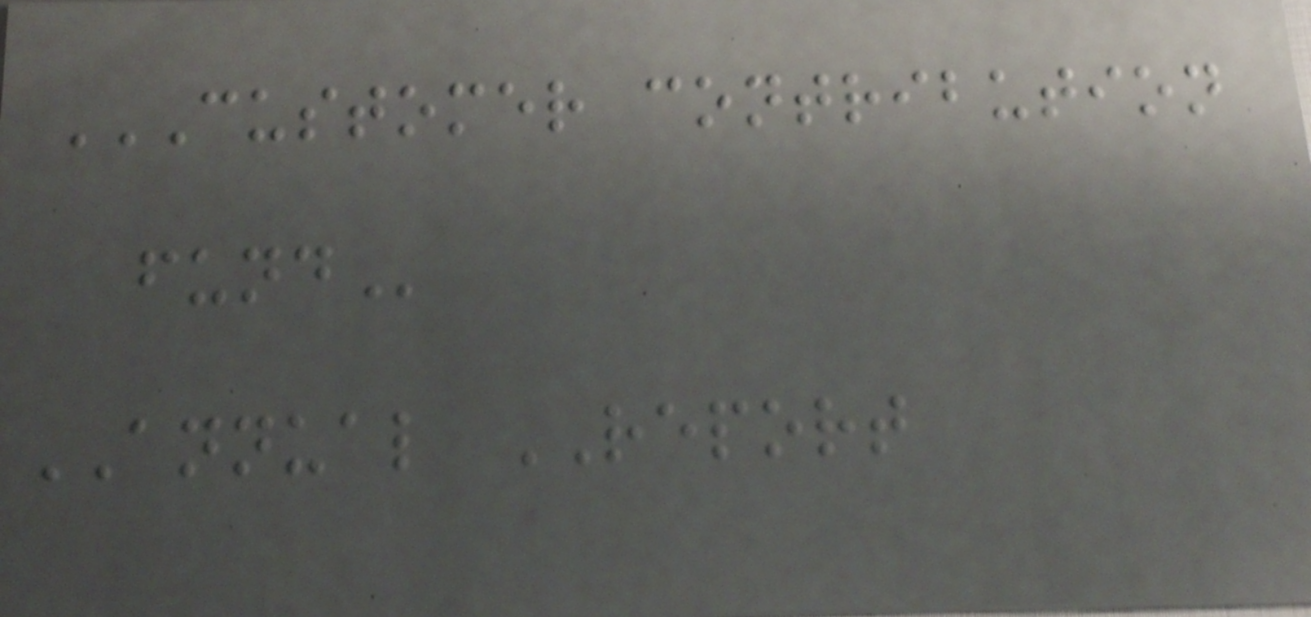CUSTOMER CONTRIBUTION
FUND
ANNUAL REPORT
